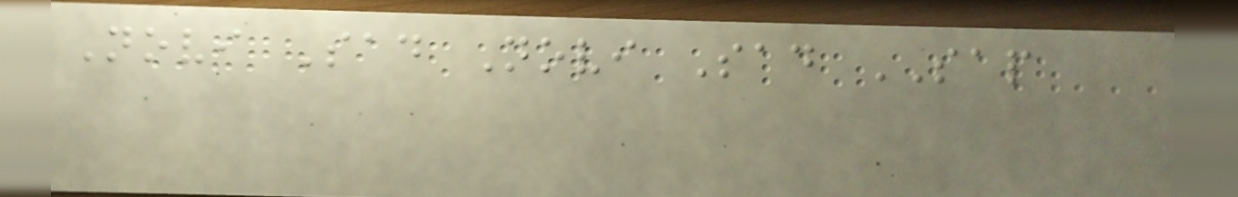Novi Sad Novi Sad SAP
